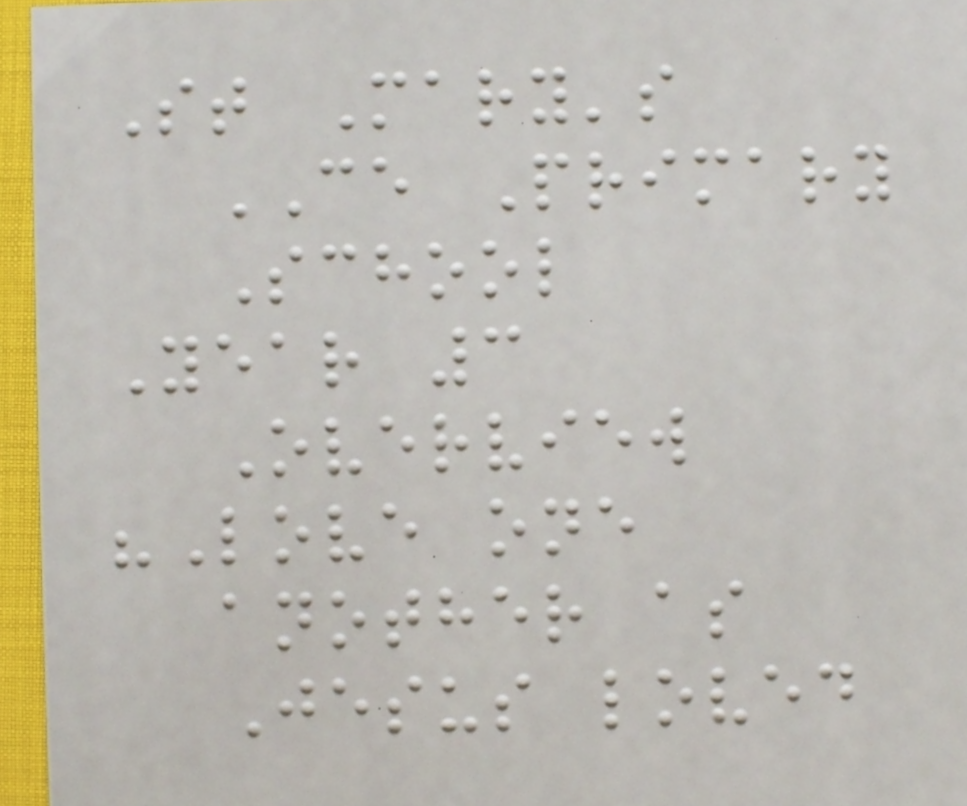St Mary's
CE Primary
School
Year 3
Overview
"Love one
another as
Jesus loved
